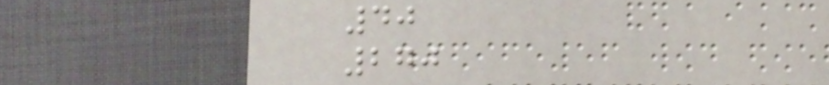40
270
